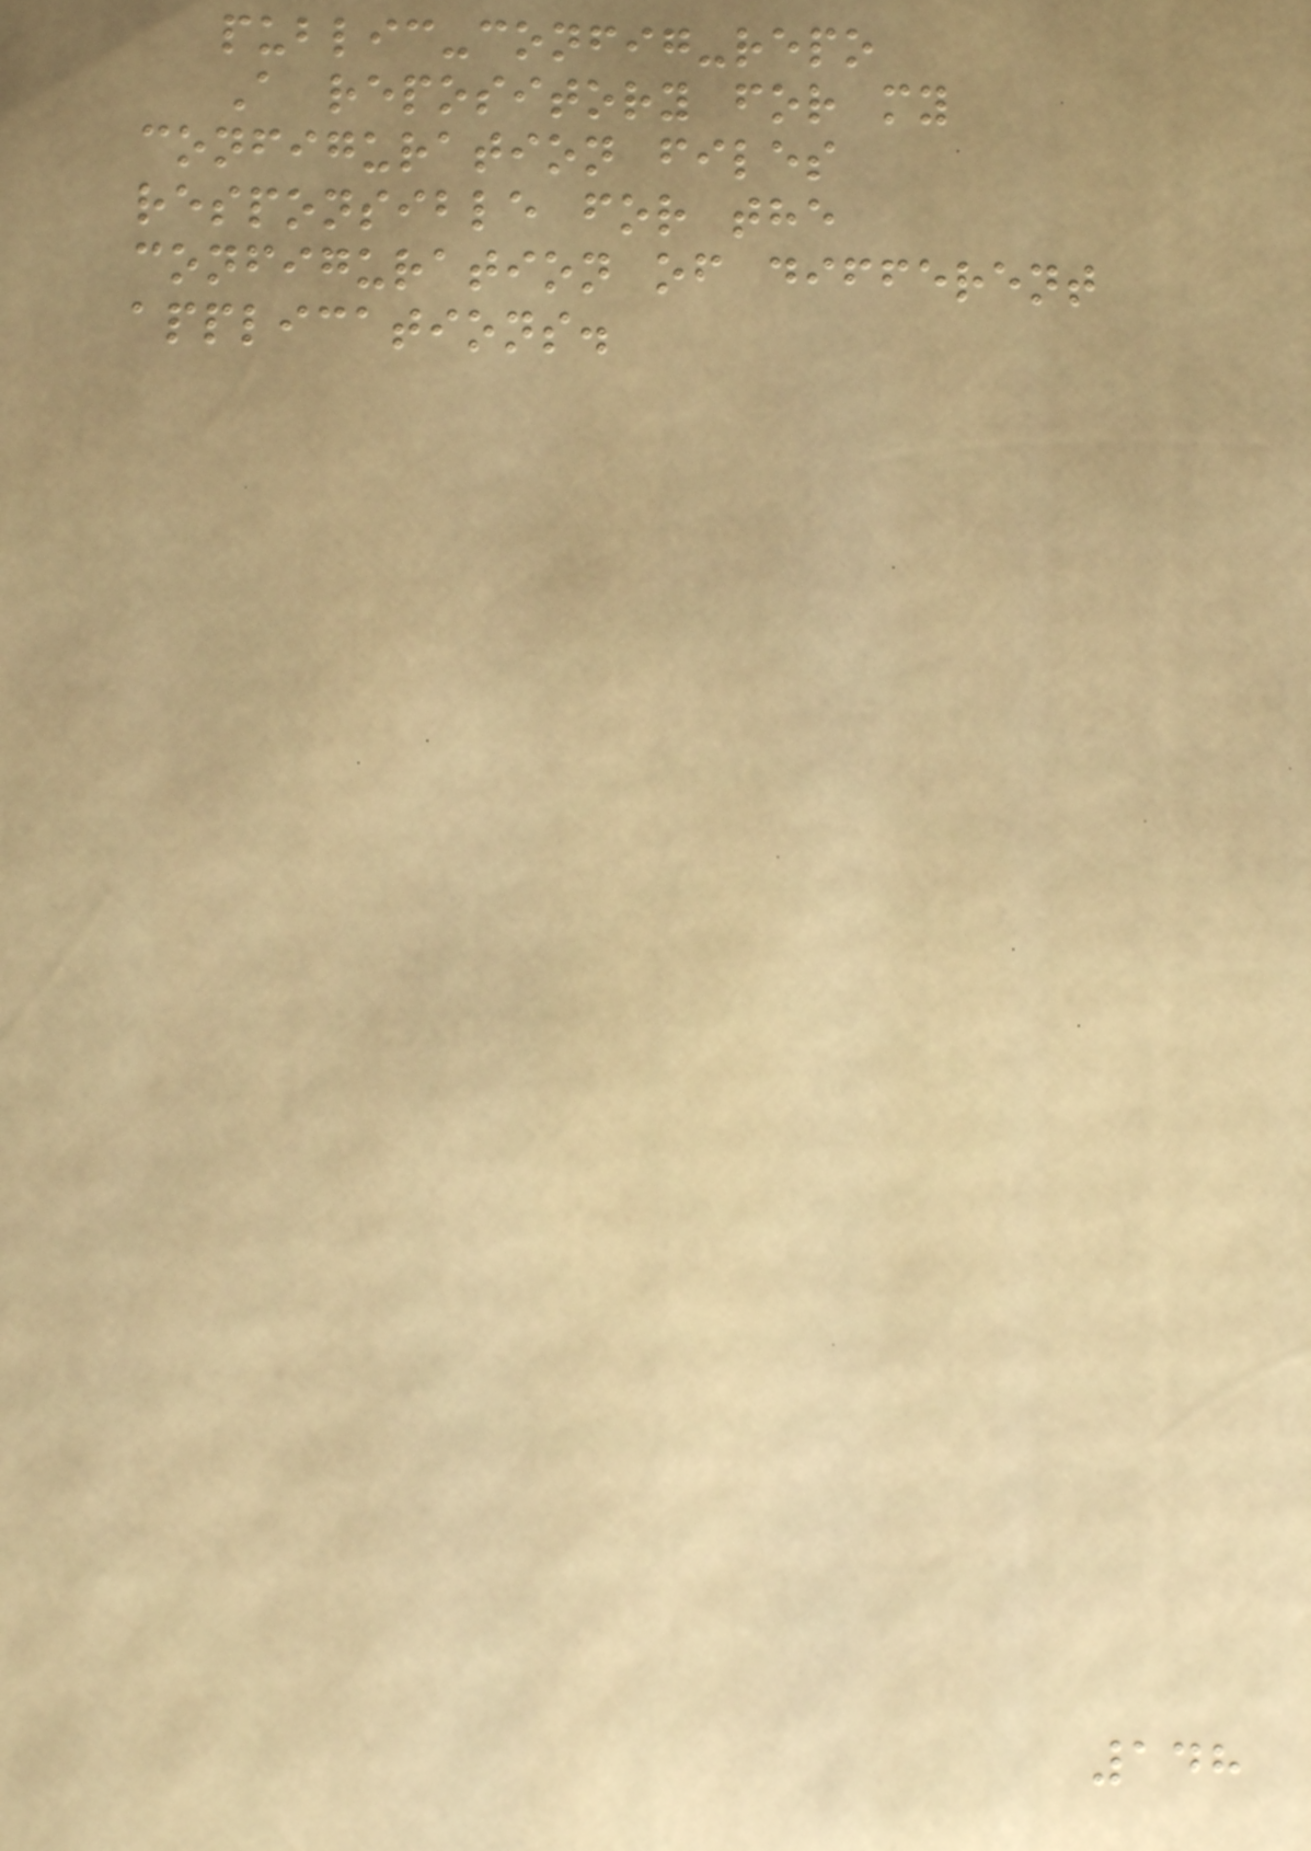public-config-repo
A repository for my
configuration files
responsible for the
configuration of different
applications.
148
